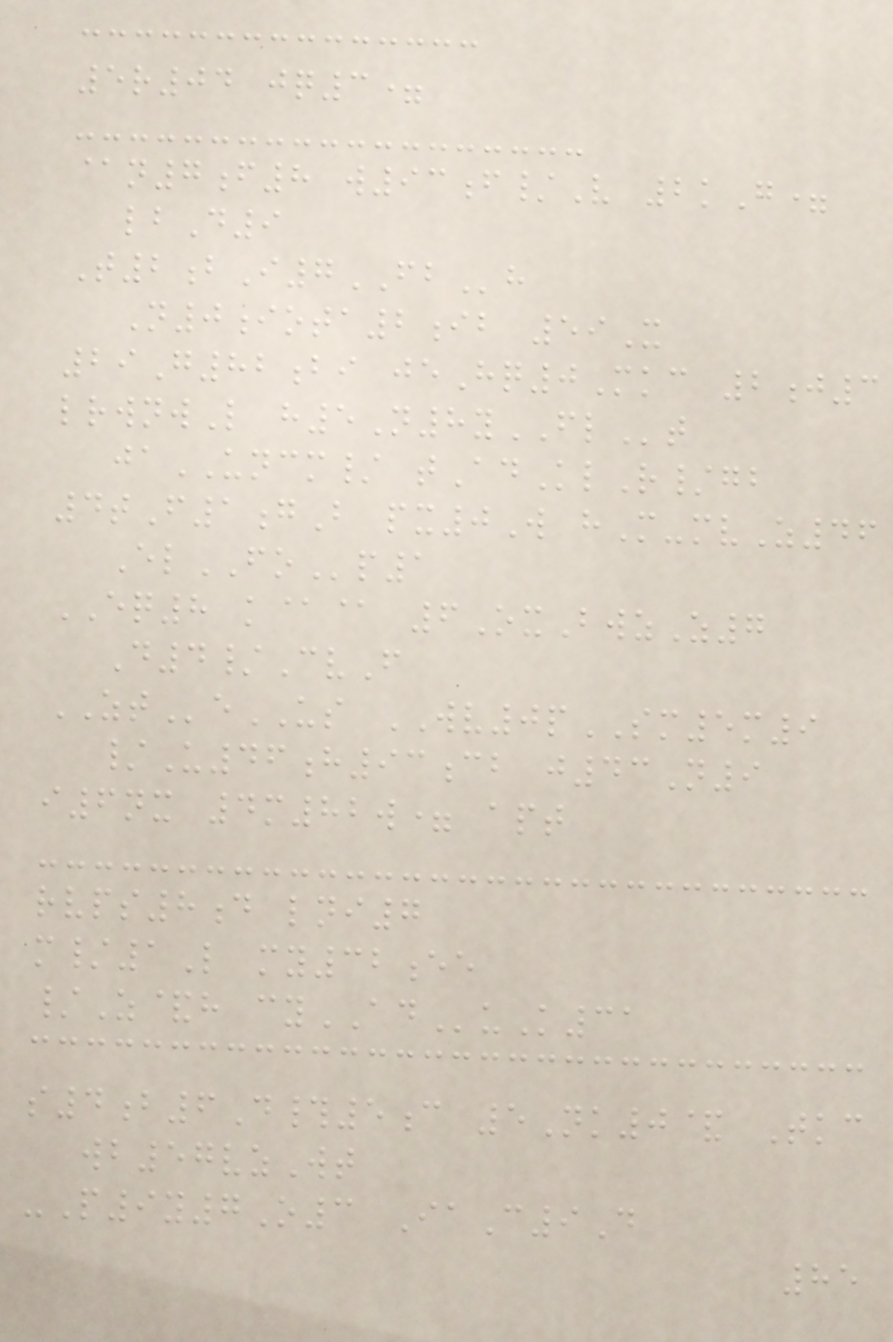5r04 jq3=
@n7f8 w93f/V 2kG=
lbD9
T2bI7FBh
N0iota2ib 59X
29G82bi jeHq0Mkc 2j3
lrwnwL h5N8yFLt
jaUNCM/ tAdKlR/gb
4tF1gB px0W hM-mvZ46
ElFOp1
EQ8 k@@ 6OxBwzZ7
D4/CvF
ZTeUS WV0pSM5m9
/U46h93cb j43N9
i6nx 4m82w= apt
rvps8d lni7
m/1L my32ee
/Z&h cyADuK31
s4b6D#5c 5Nk0& Tkc
wb57vzWt
-P9y7O3 IaC9D
85
